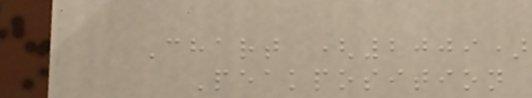Chart (2009)
Peakposition
